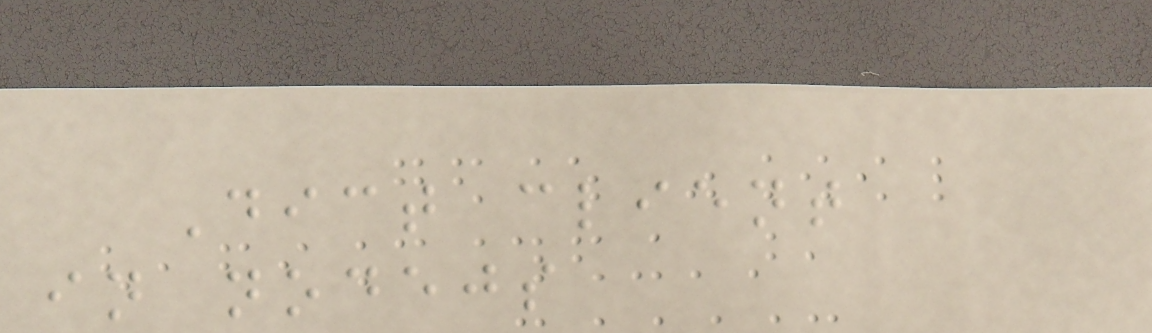Dict client
in nodejs
